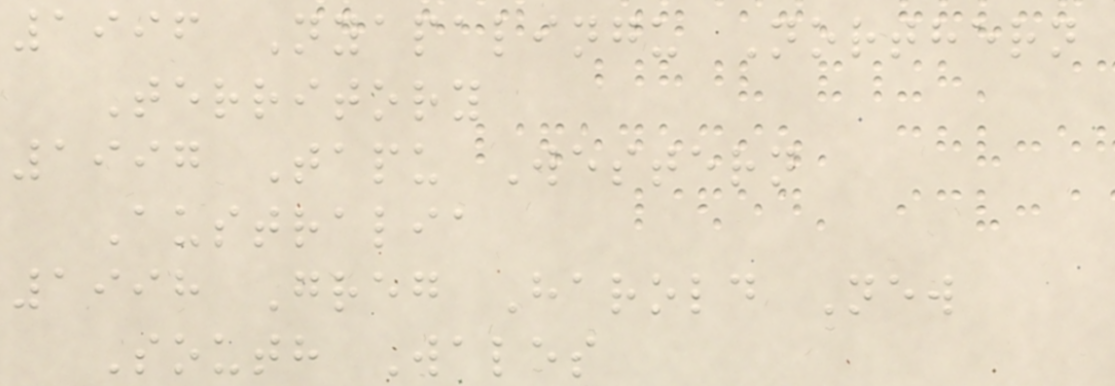1996 Nyapalingu Northern
Territory
1997 Tapu Western
Australia
1998 Greg Harold New
South Wales
